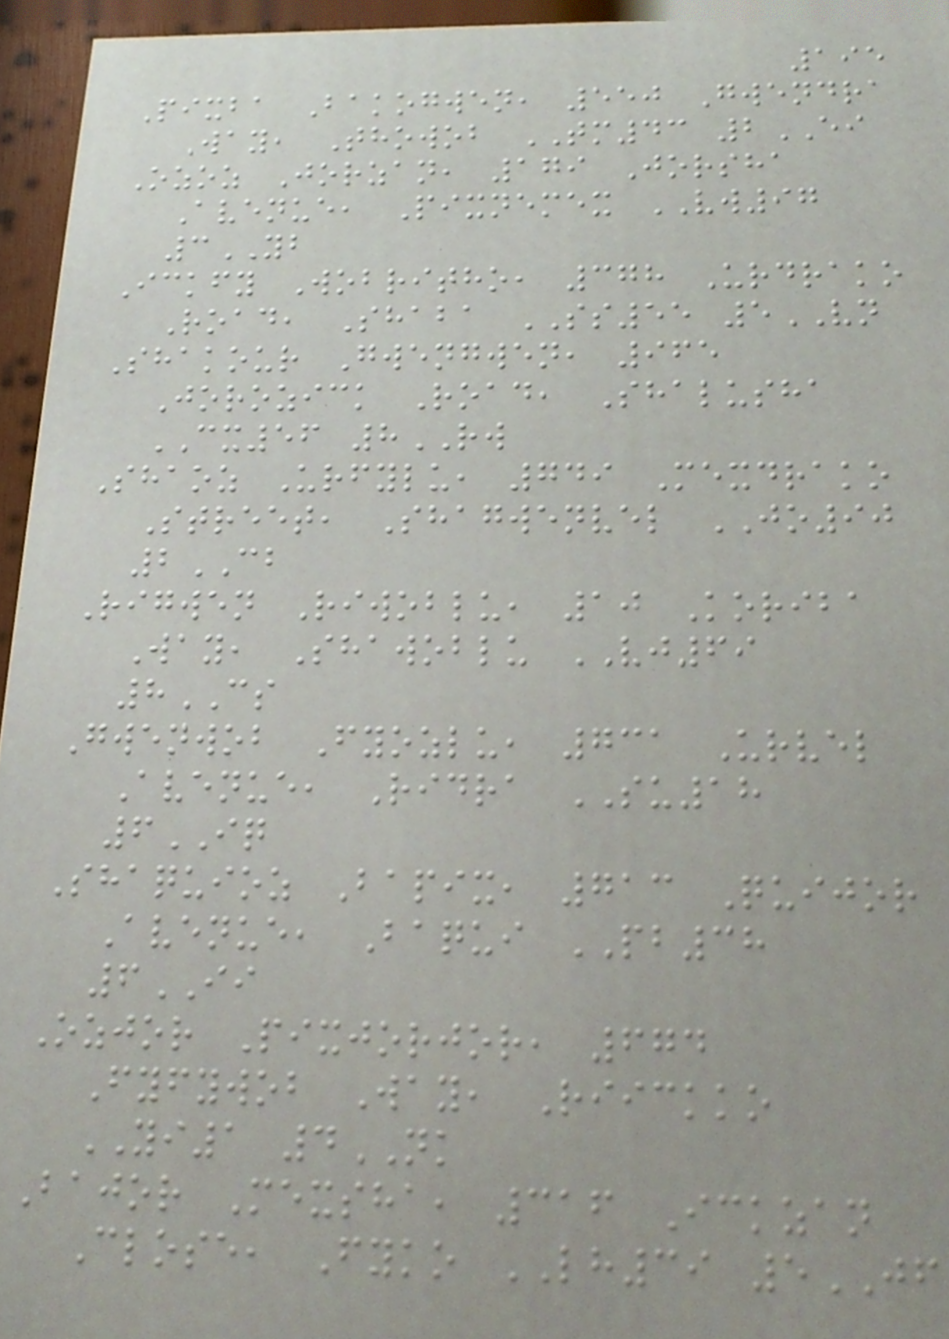195
Pixba Bakogwen, 550 Gwendra
Way, Thowob TM43 2EI
Ozoz Jorzan, 179 Jorsha
Avenue, Pixnemex VW97
3YB
Ickfy Wobritho, 378 Urdrako
Road, Shaba SS55 5VN
Shakour Gwengwen, 965
Jorozick Road, Shalusha
CX56 8RW
Shaoz Urfylu, 749 Mexdrako
Street, Shagwenvel JO90
2CB
Rigwen Riwoblu, 10 Koriba
Way, Shawoblu VJ69
8CS
Gwenwob Fyozlu, 731 Urvel
Avenue, Ridra SU18
6IQ
Shaquioz Bapix, 713 Quijor
Avenue, Baqui PB38
6II
Ozjor Pixjorjor, 674
Fyfywob Way, Riickko
YI1 4NK
Bajor Mexsha, 316 Ickzan
Close, Fyko LH39 5JF
